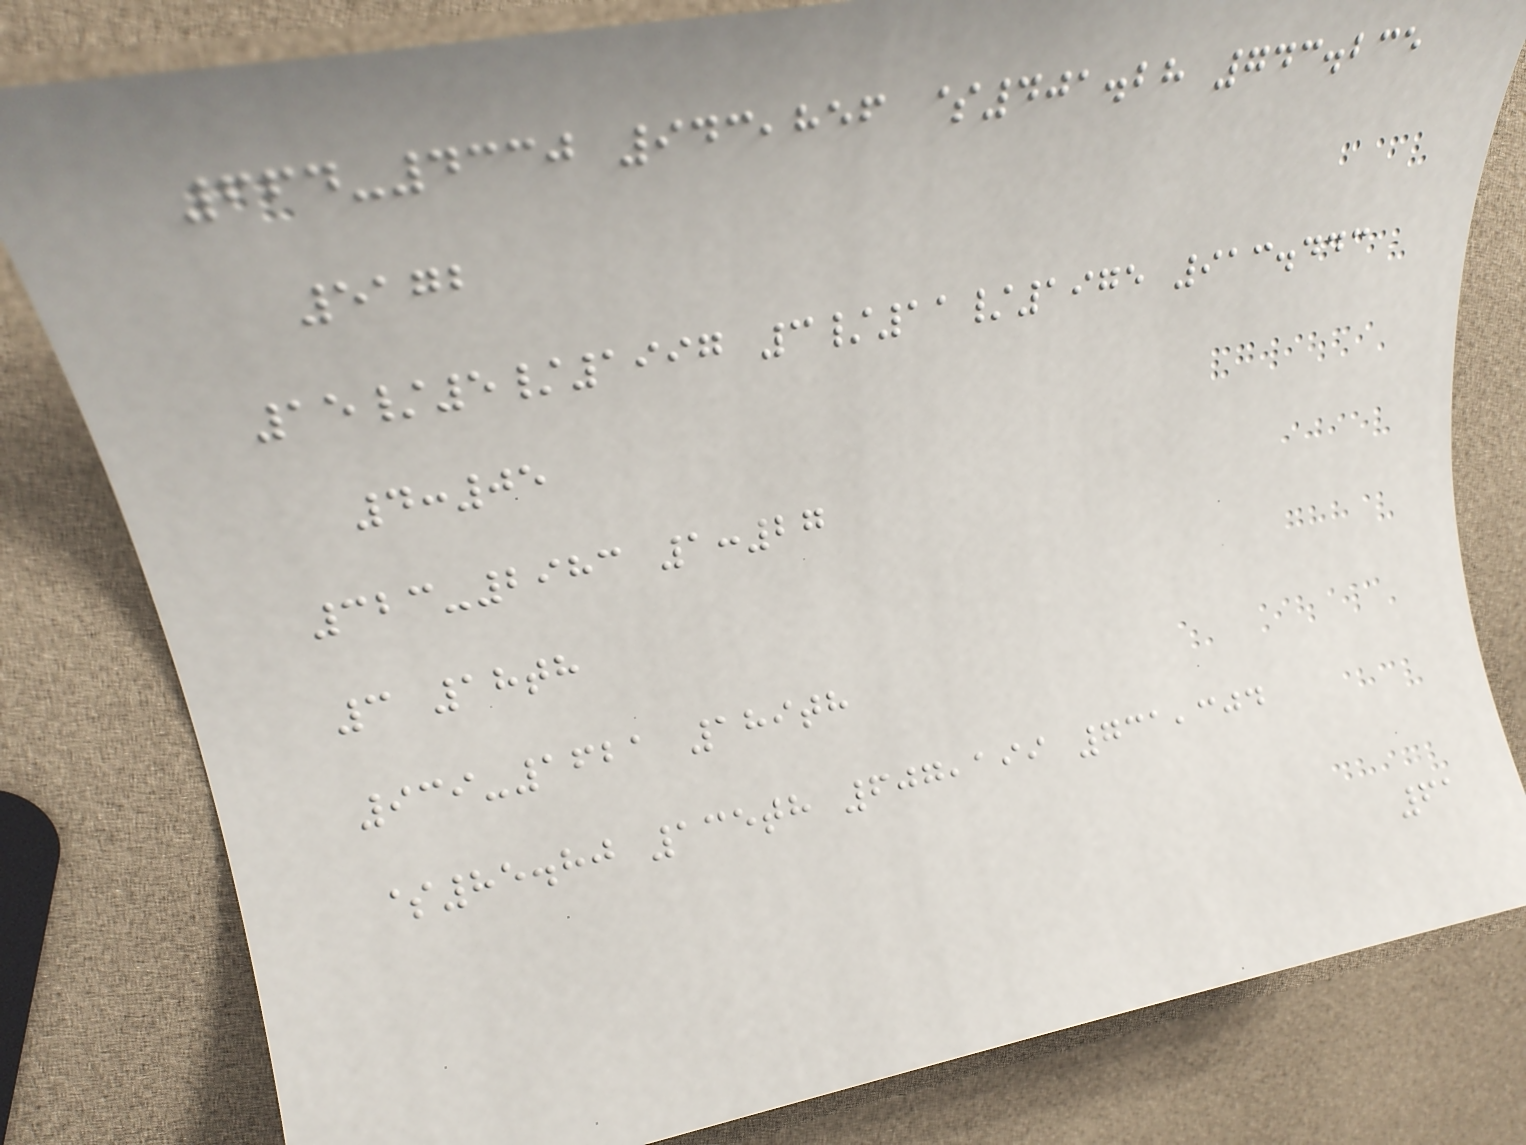664-4330 943,856 $401.28 743.235
5172
15/5/1997 3/11/1975 913.443
4:05
323-2983 1:27
3 18th
939-1621 189th
$85.80 135th 607,199 731,304
61
